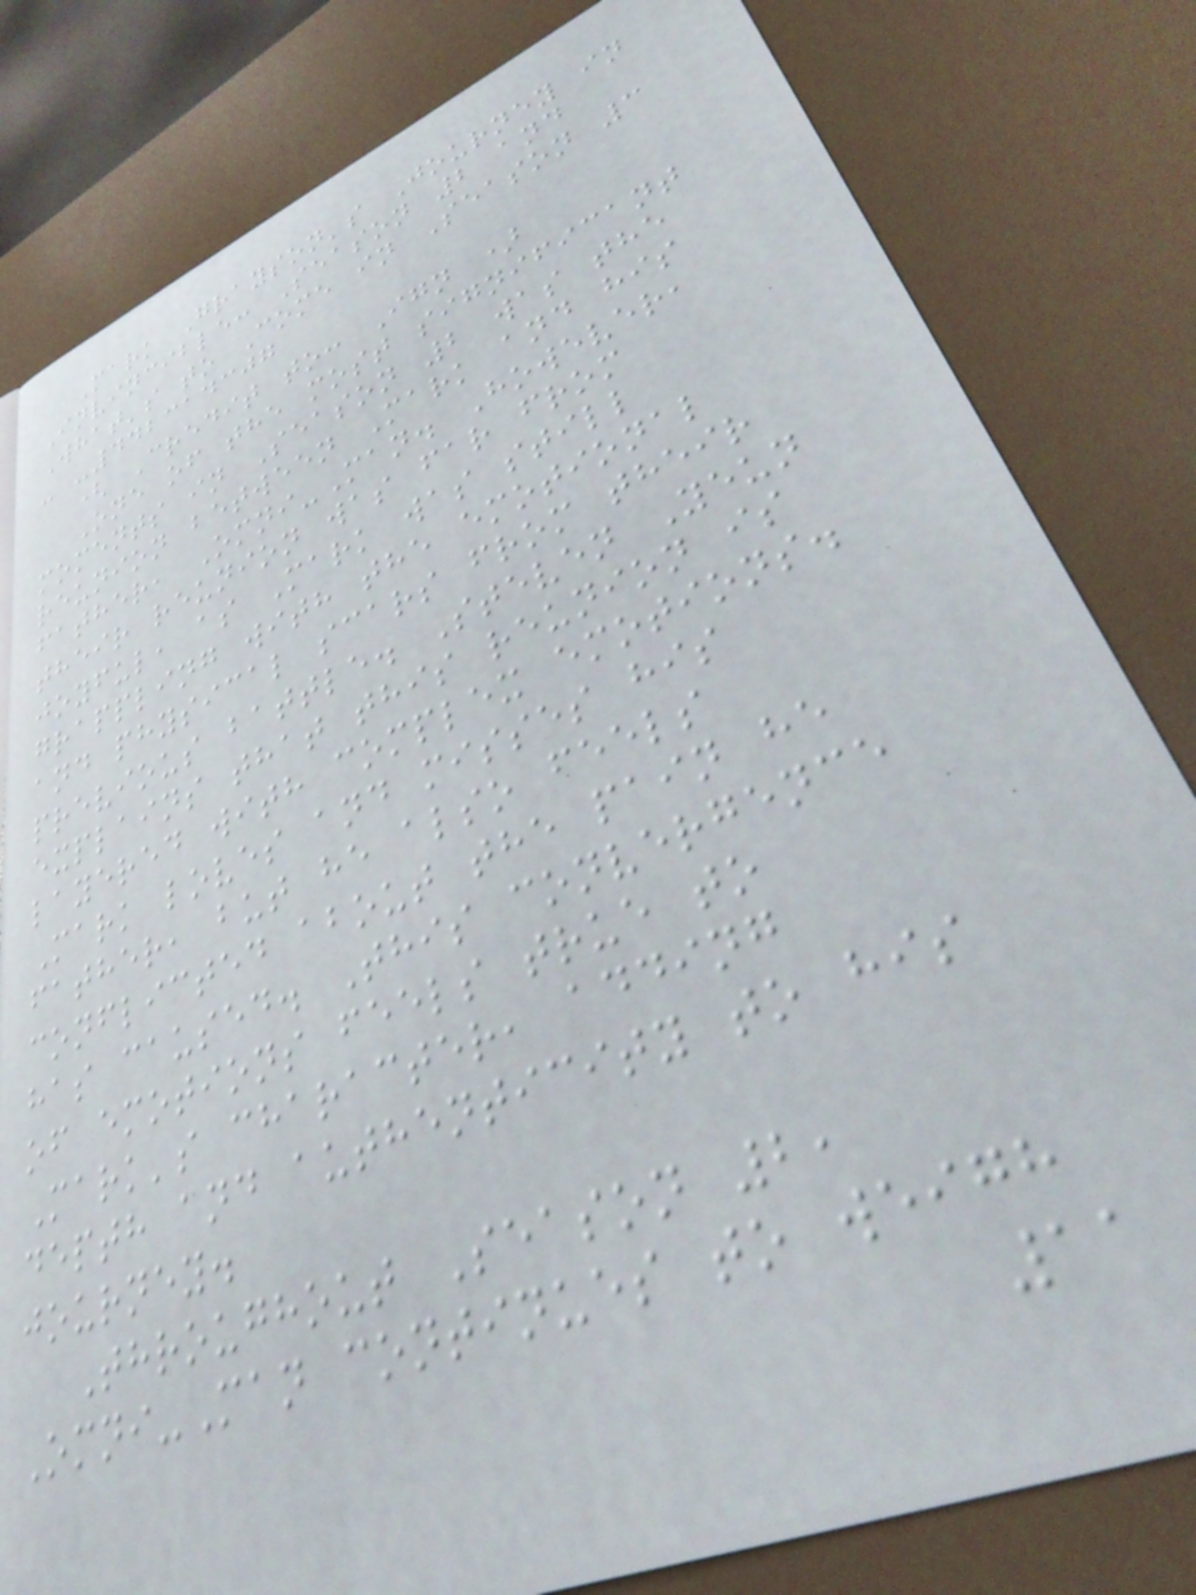Mark Grayson's Journey in
Invincible: Season 2 and
What's to Come in Season 3
- -442314307
( Credit to: Ign )
One of the most significant
moments in Season 2 was the
reunion between Mark and his
father, Omni-Man. However,
their reunion was far from
joyful, as Mark was still
grappling with the emotional
and physical scars from their
previous battle. Steven Yeun
explains that this reunion is
layered with complex emotions.
Mark loves and misses his
father, but he also feels
conflicted about the pain he
has caused. This convergence
of emotions feels true to
Mark's character, adding
depth and authenticity to his
journey.
Throughout Season 2,
Omni-Man continues to weigh
11
